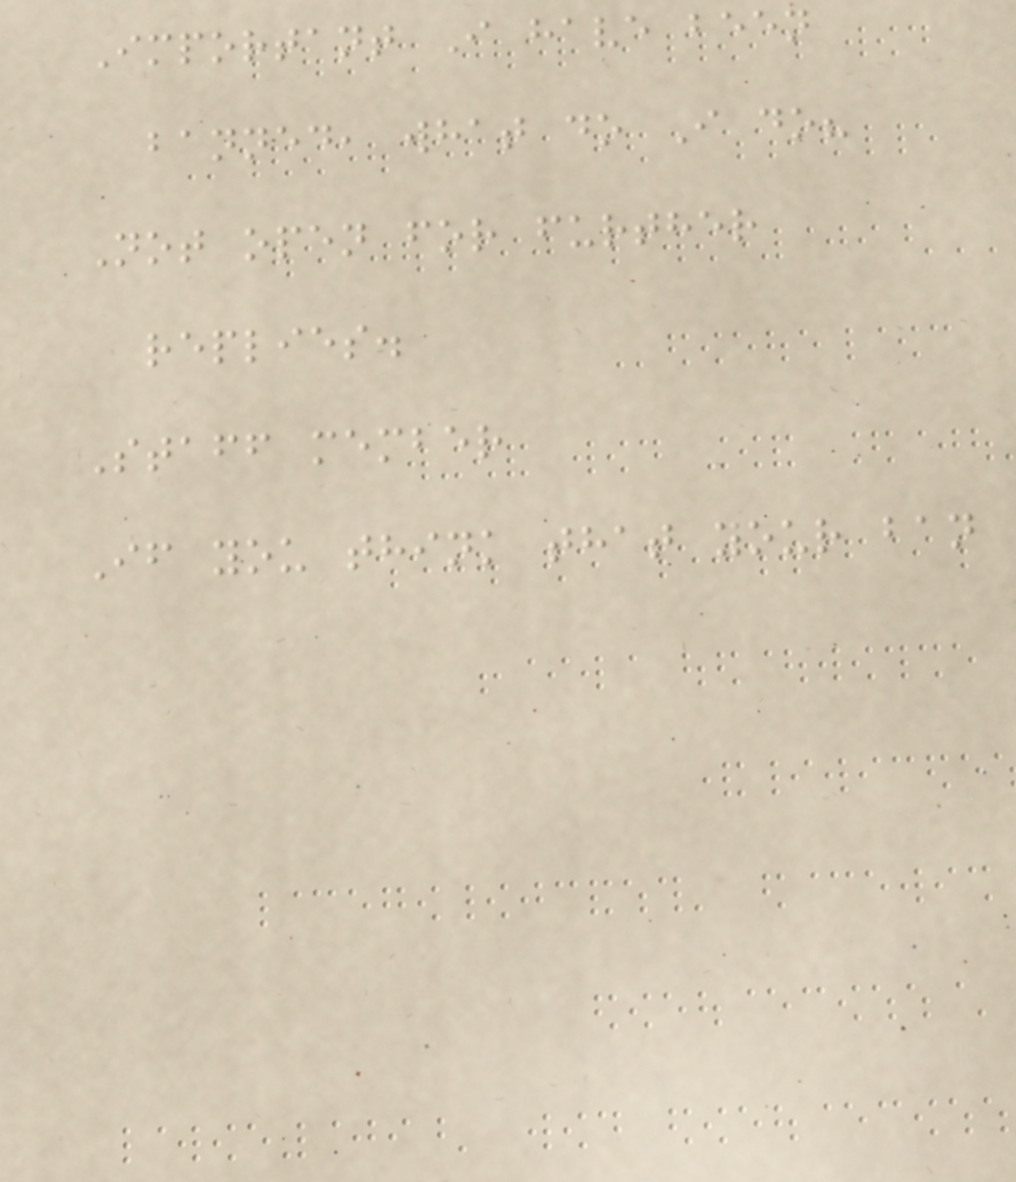Important I have been
banned, what do I do?
Not open for further
replies.
Staff member
If you think that your ban
